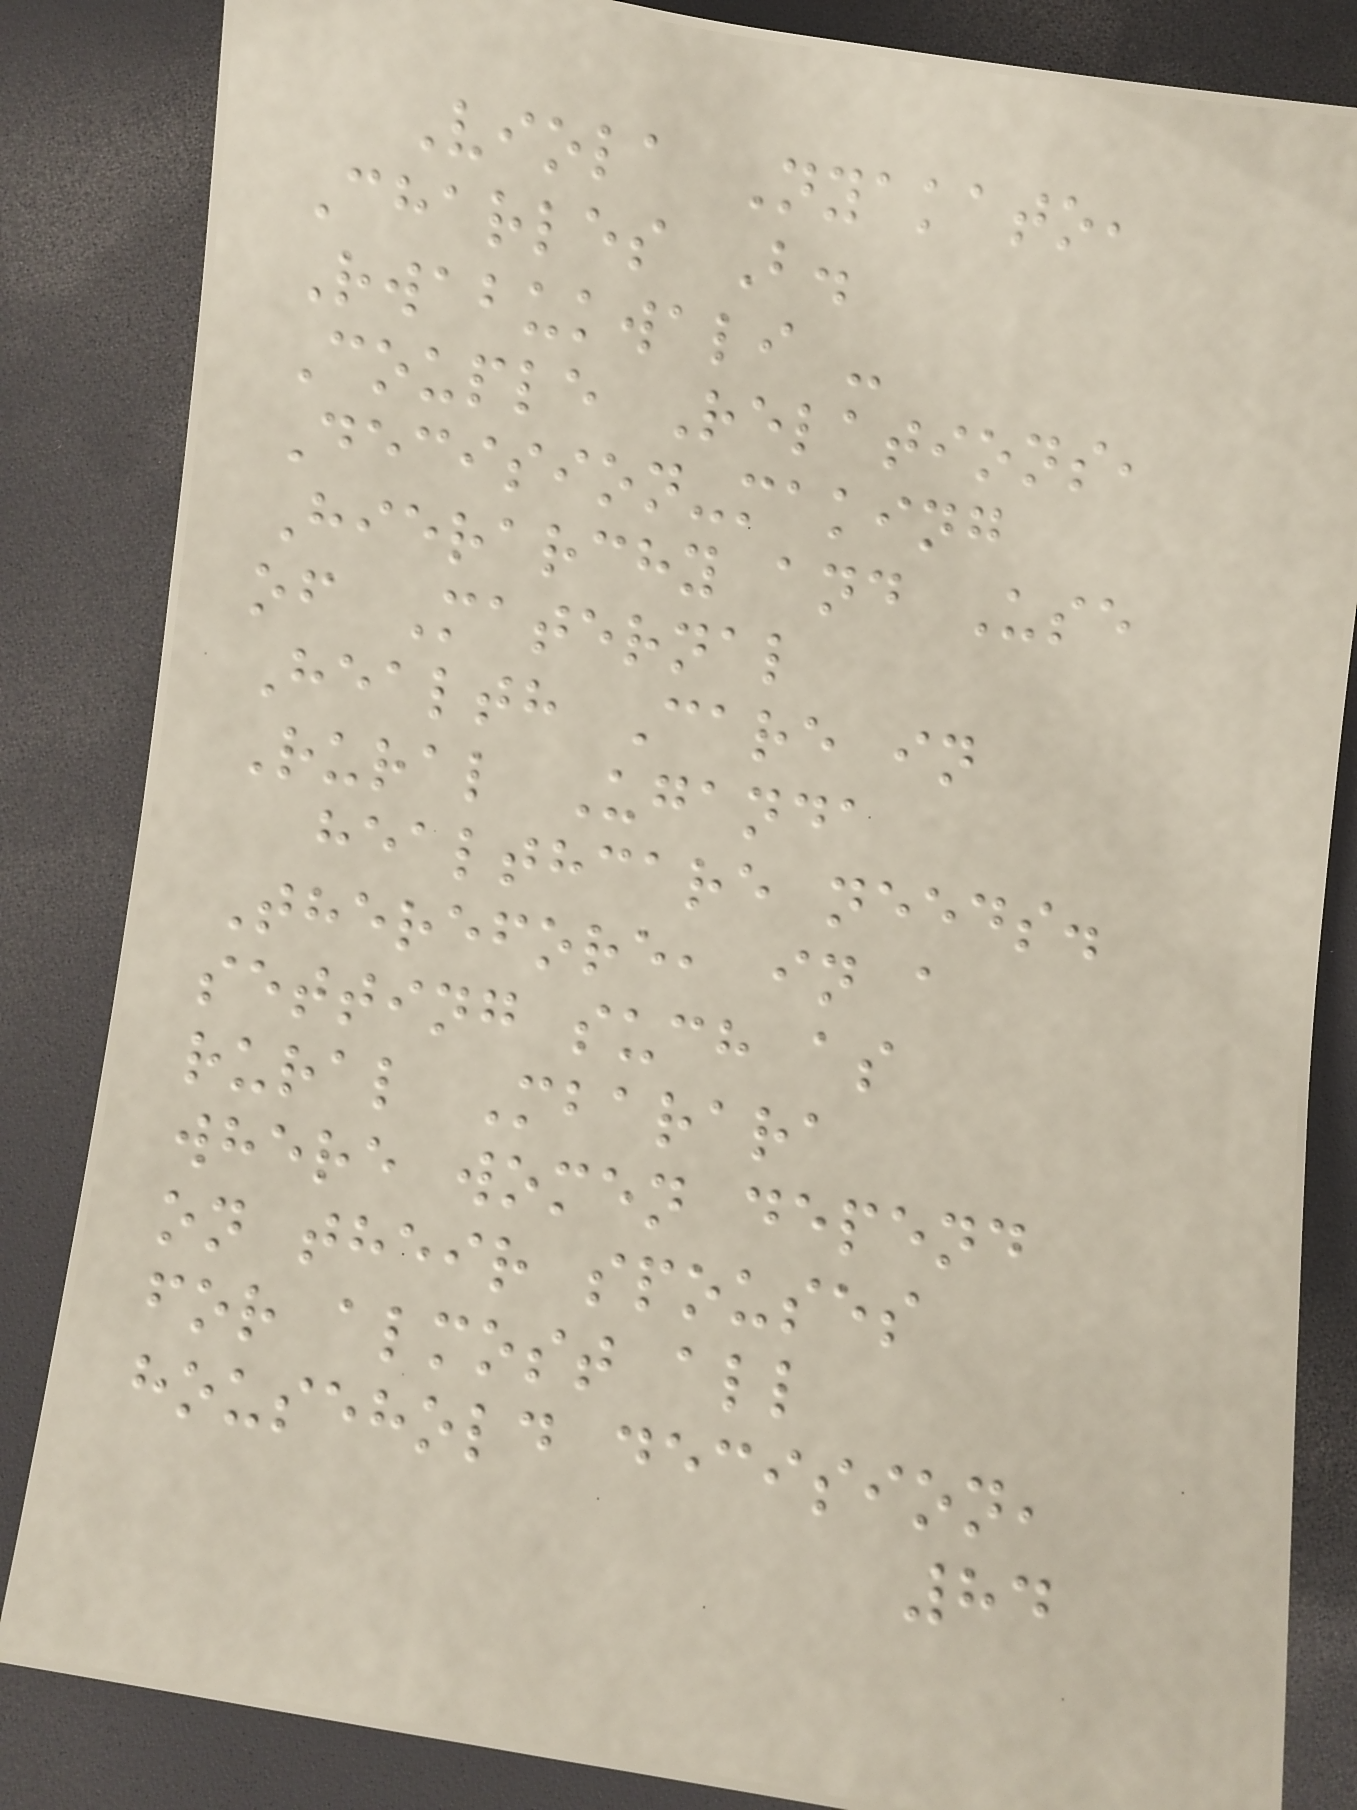Viola Nyakato,
Charles B.
Rwabukwali -
Couple Relations,
Decision-making
Hierarchy and Use
of Maternal
Health Care in
Rural Uganda
healthcare needs.
Therefore, in a
setting such as
rural Mbarara
where women depend
on their spouses
for almost all
household decision,
84
